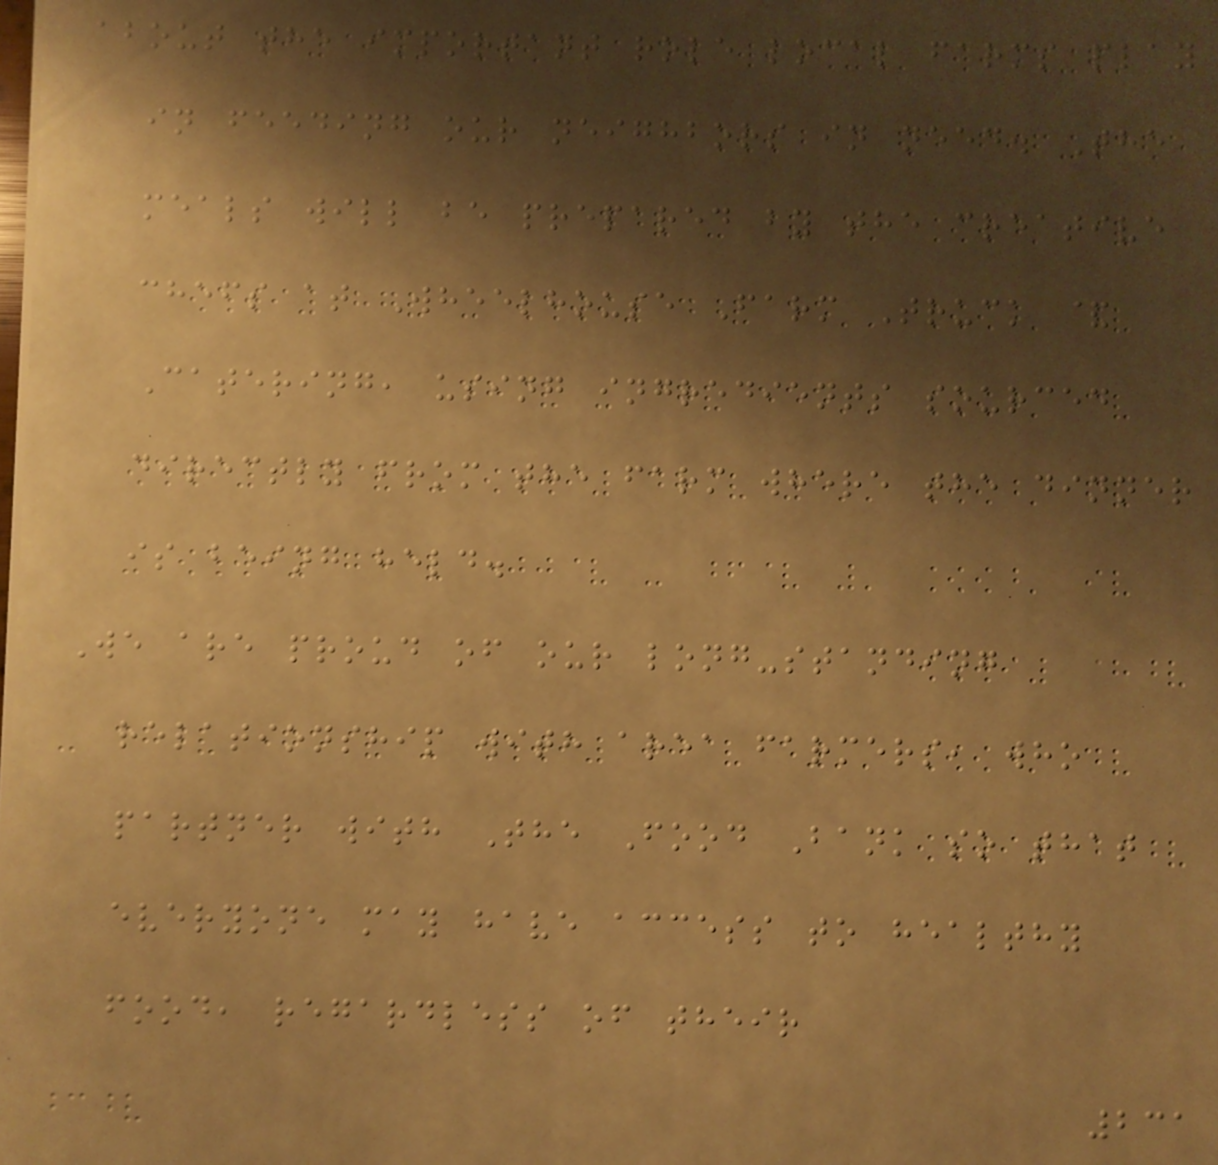about the important role local farms play
in feeding our neighbors in need. The
meals will be prepared by the creative
chefs at Wheelhouse Farm Truck &
Catering, using ingredients sourced
directly from the farm where the dinner
is being held.
We are proud of our long-standing
relationship with area farmers, who
partner with The Food Bank so that
everyone may have access to healthy
food, regardless of their
231
